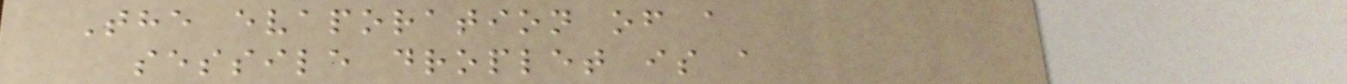The evaporation of a
sessile droplet is a
